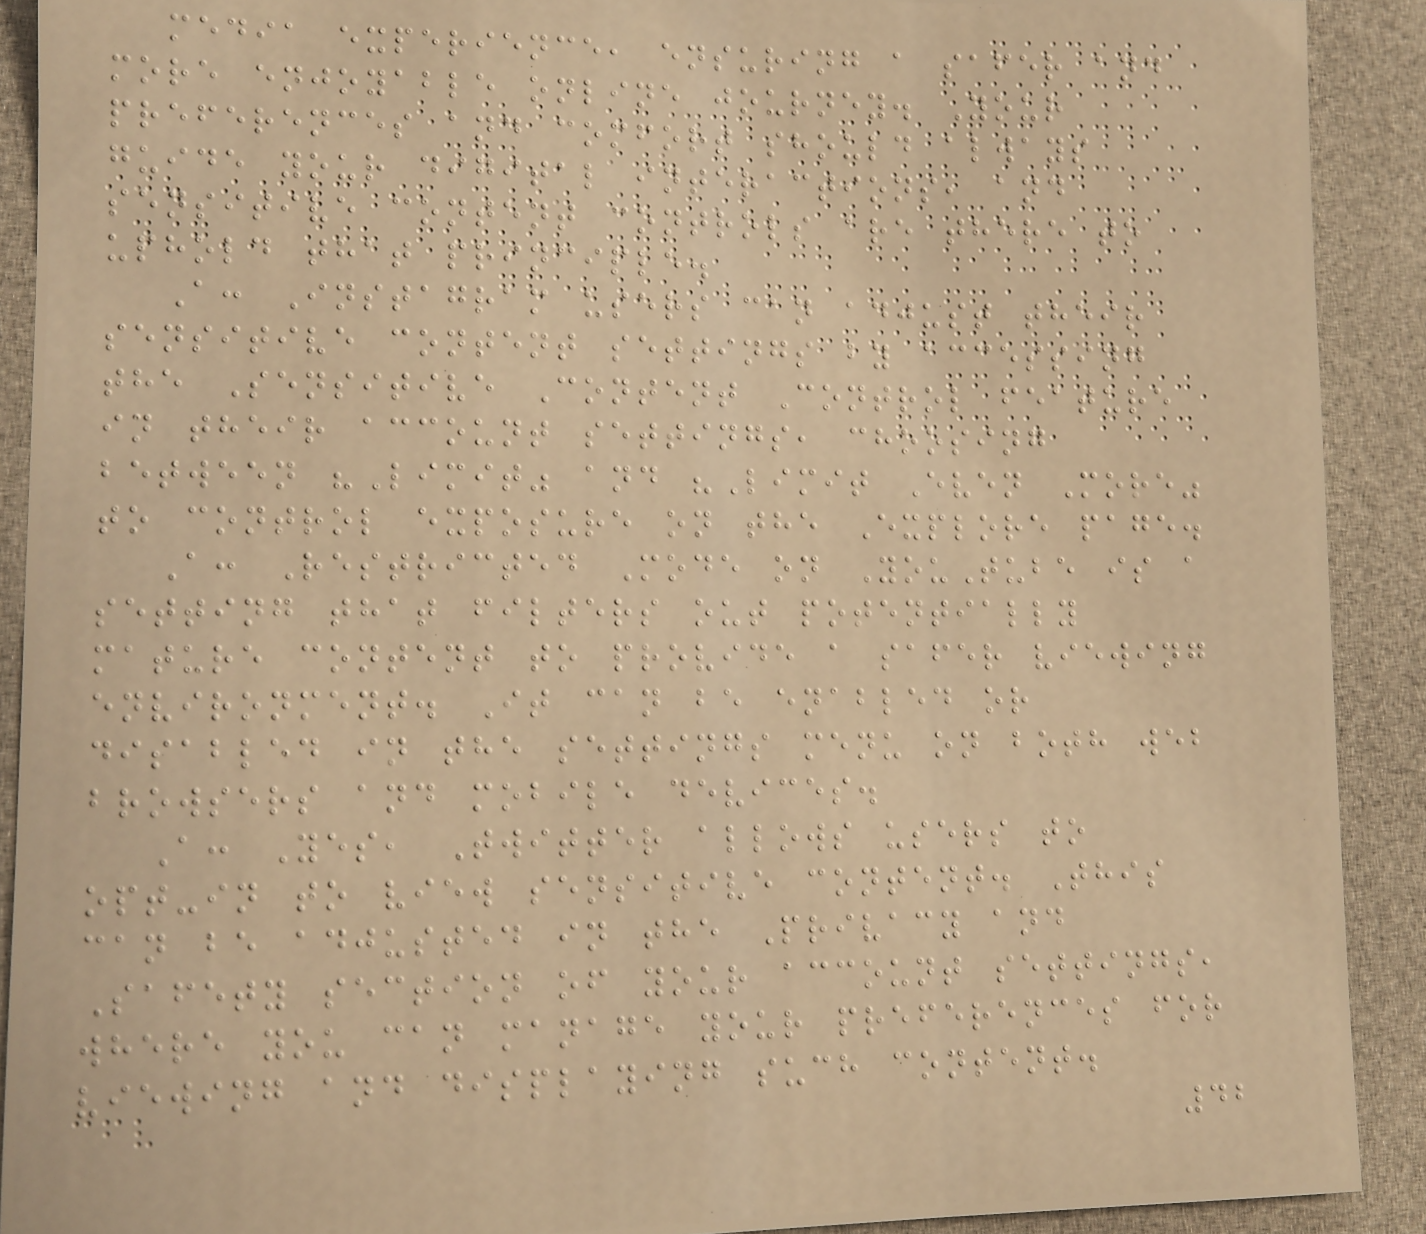media experience, ensuring a safer and
more enjoyable online journey. Your
preferences and comfort should always
guide your digital interactions, and
sensitive content controls are there to
uphold that principle.
A: Instagram users can adjust their
sensitive content settings by accessing
the Sensitive Content Control feature
in their account settings, choosing
between "Limit" and "Limit Even More"
to control exposure on the Explore page.
A: Restricted Mode on YouTube is a
setting that filters out potentially
mature content to provide a safer viewing
environment. It can be enabled or
disabled in the settings menu on both web
browsers and mobile devices.
A: Yes, Twitter allows users to
opt-in to view sensitive content. This
can be adjusted in the Privacy and
Safety section of your account settings,
where you can manage your preferences for
viewing and displaying such content.
42
